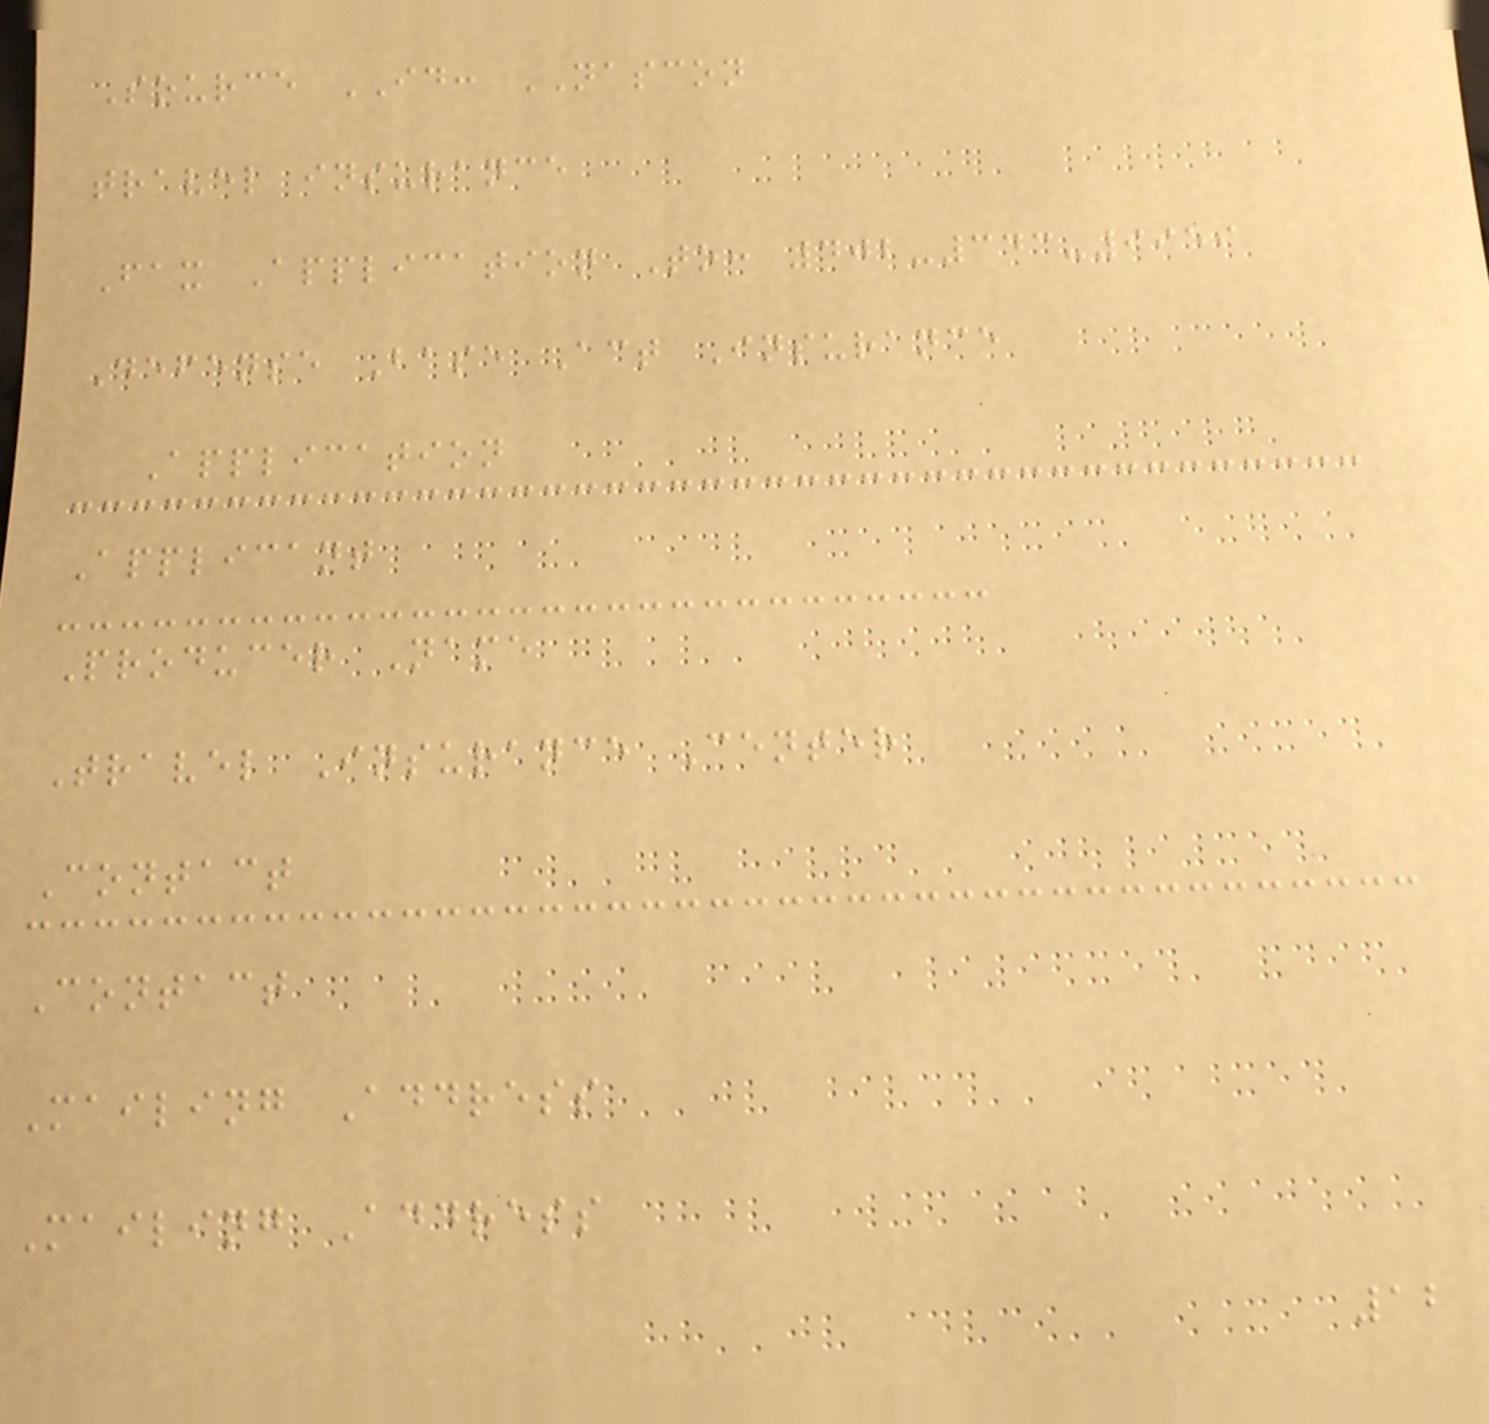Source ID: NASCON
travel insurance
Fax Application To: 402-343-9959
Defense Base Act Insurance
Application
Applicant
Producer Name
Travel Insurance Center
Contact
Contact
Mailing Address
Mailing Address
12
